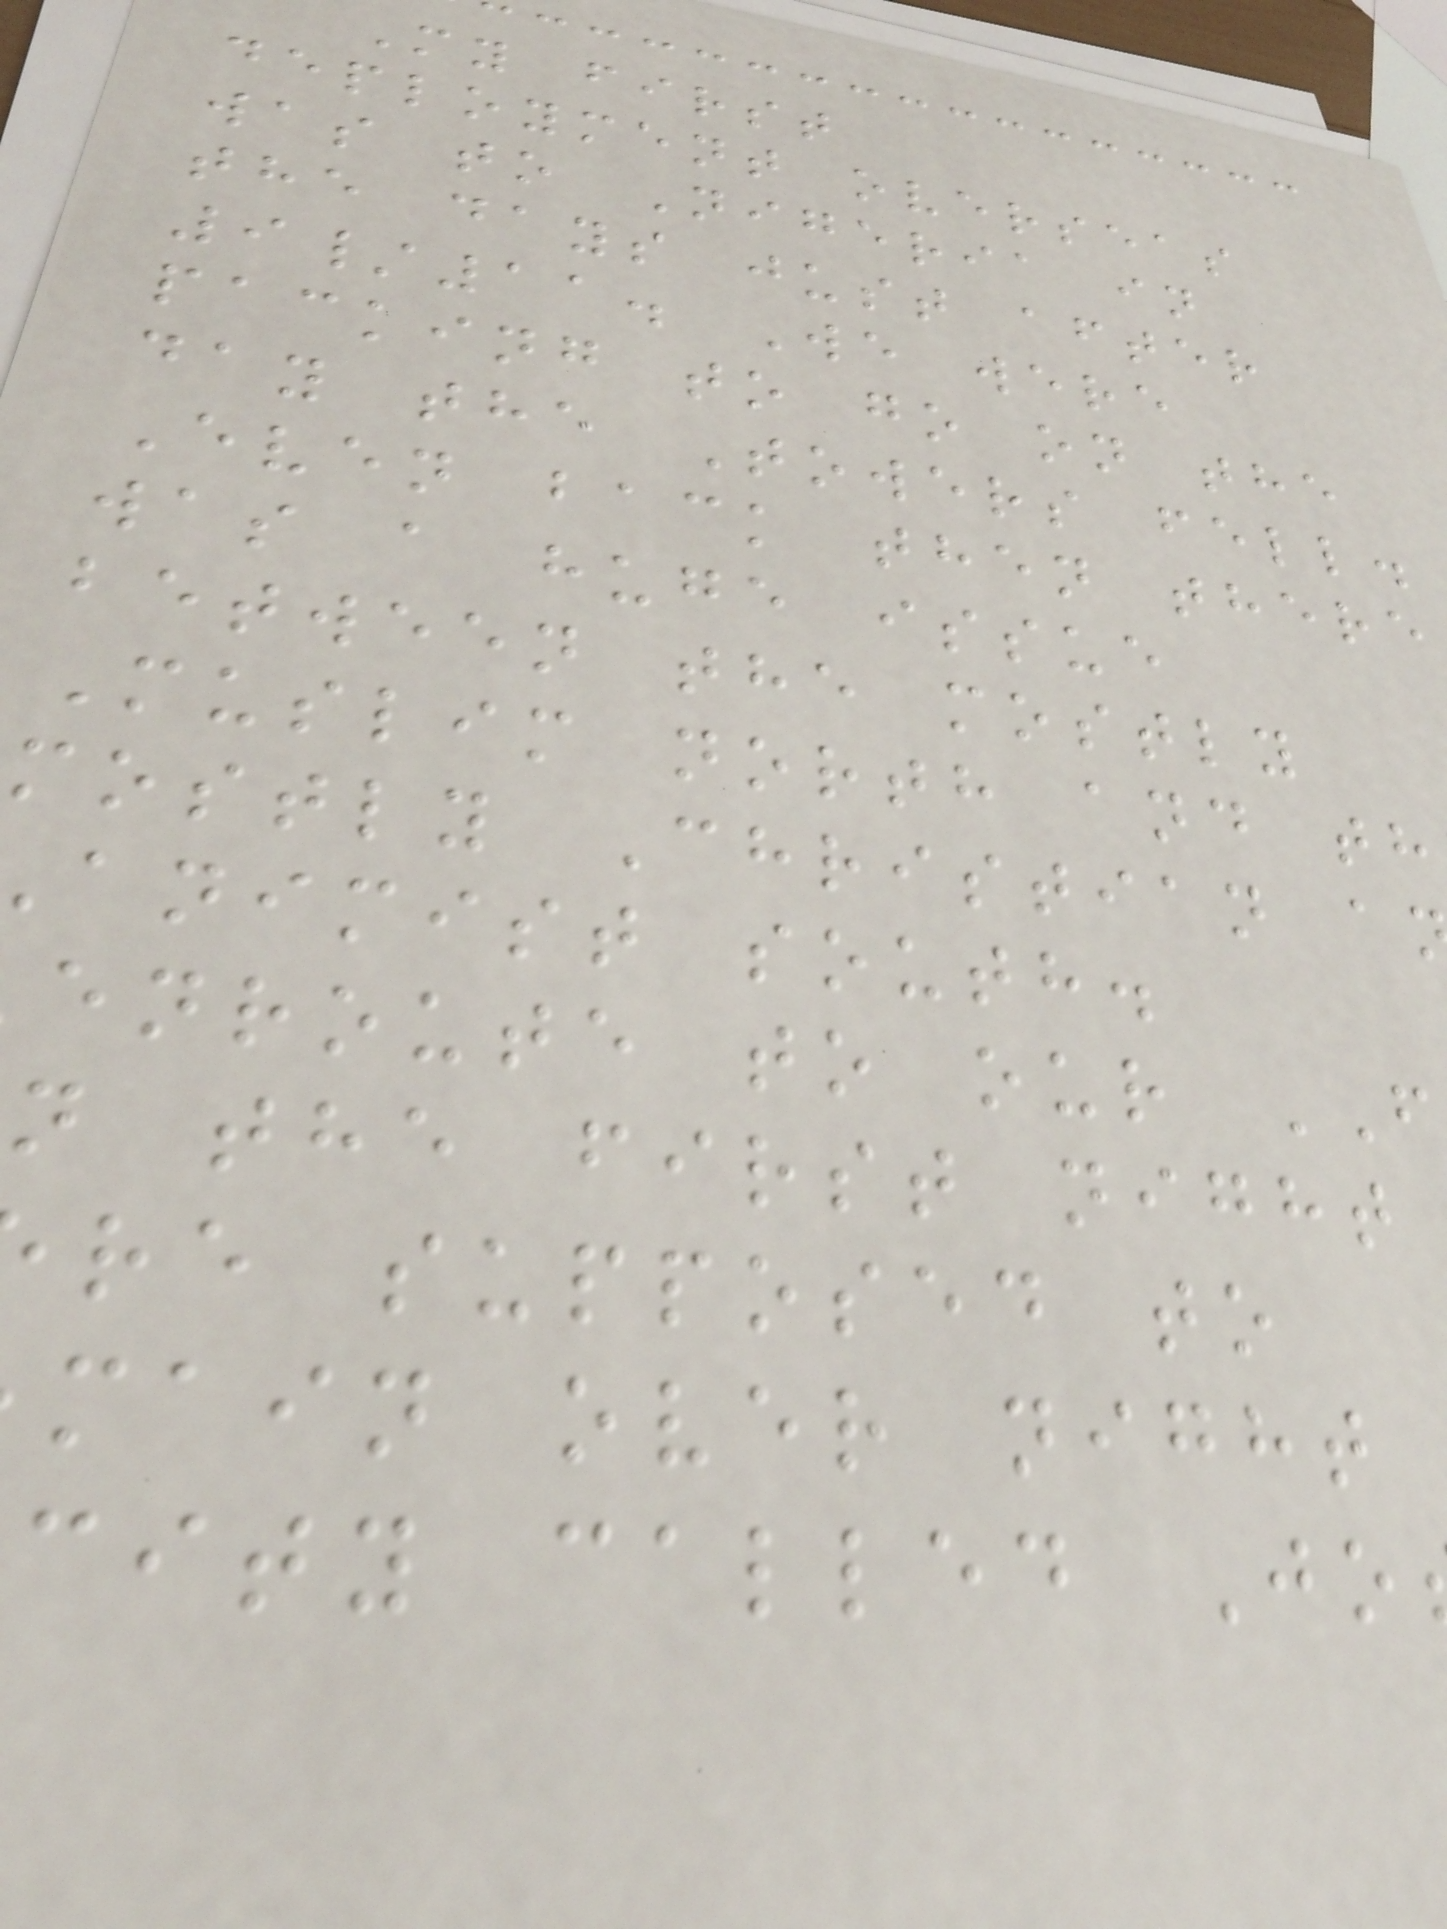My first
deployment overseas
was to Nigeria in
the days just after
9/11. We were
packing to go on the
day the Towers fell.
Even back then there
was a huge issue
between the mostly
Muslim north and th
mostly Christian a
animist south.
enroute to our
n the first night
re supposed to
main over night
city called Jo
